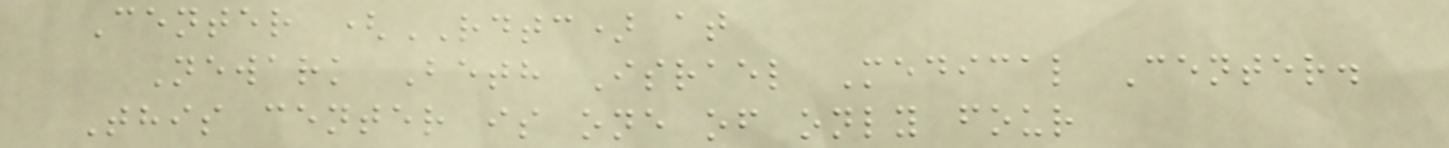Center (RDTC) at
Newark Beth Israel Medical Center.
This center is one of only four
